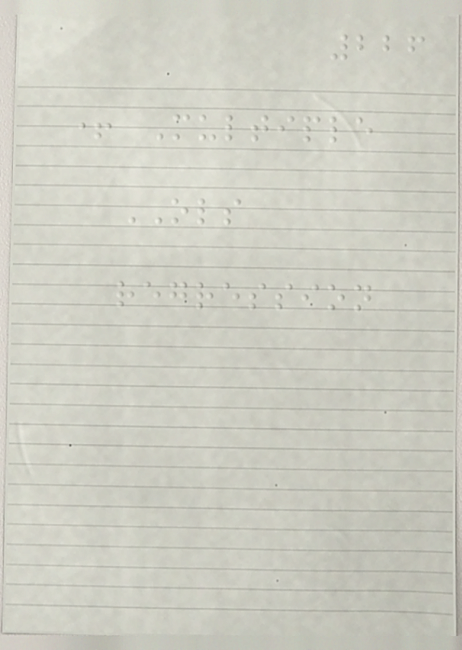226
+ Multiple
OLS
regression
